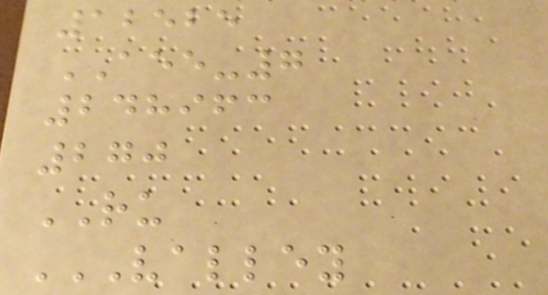12525
AEE-7
248963
270
RU
VALLEY
